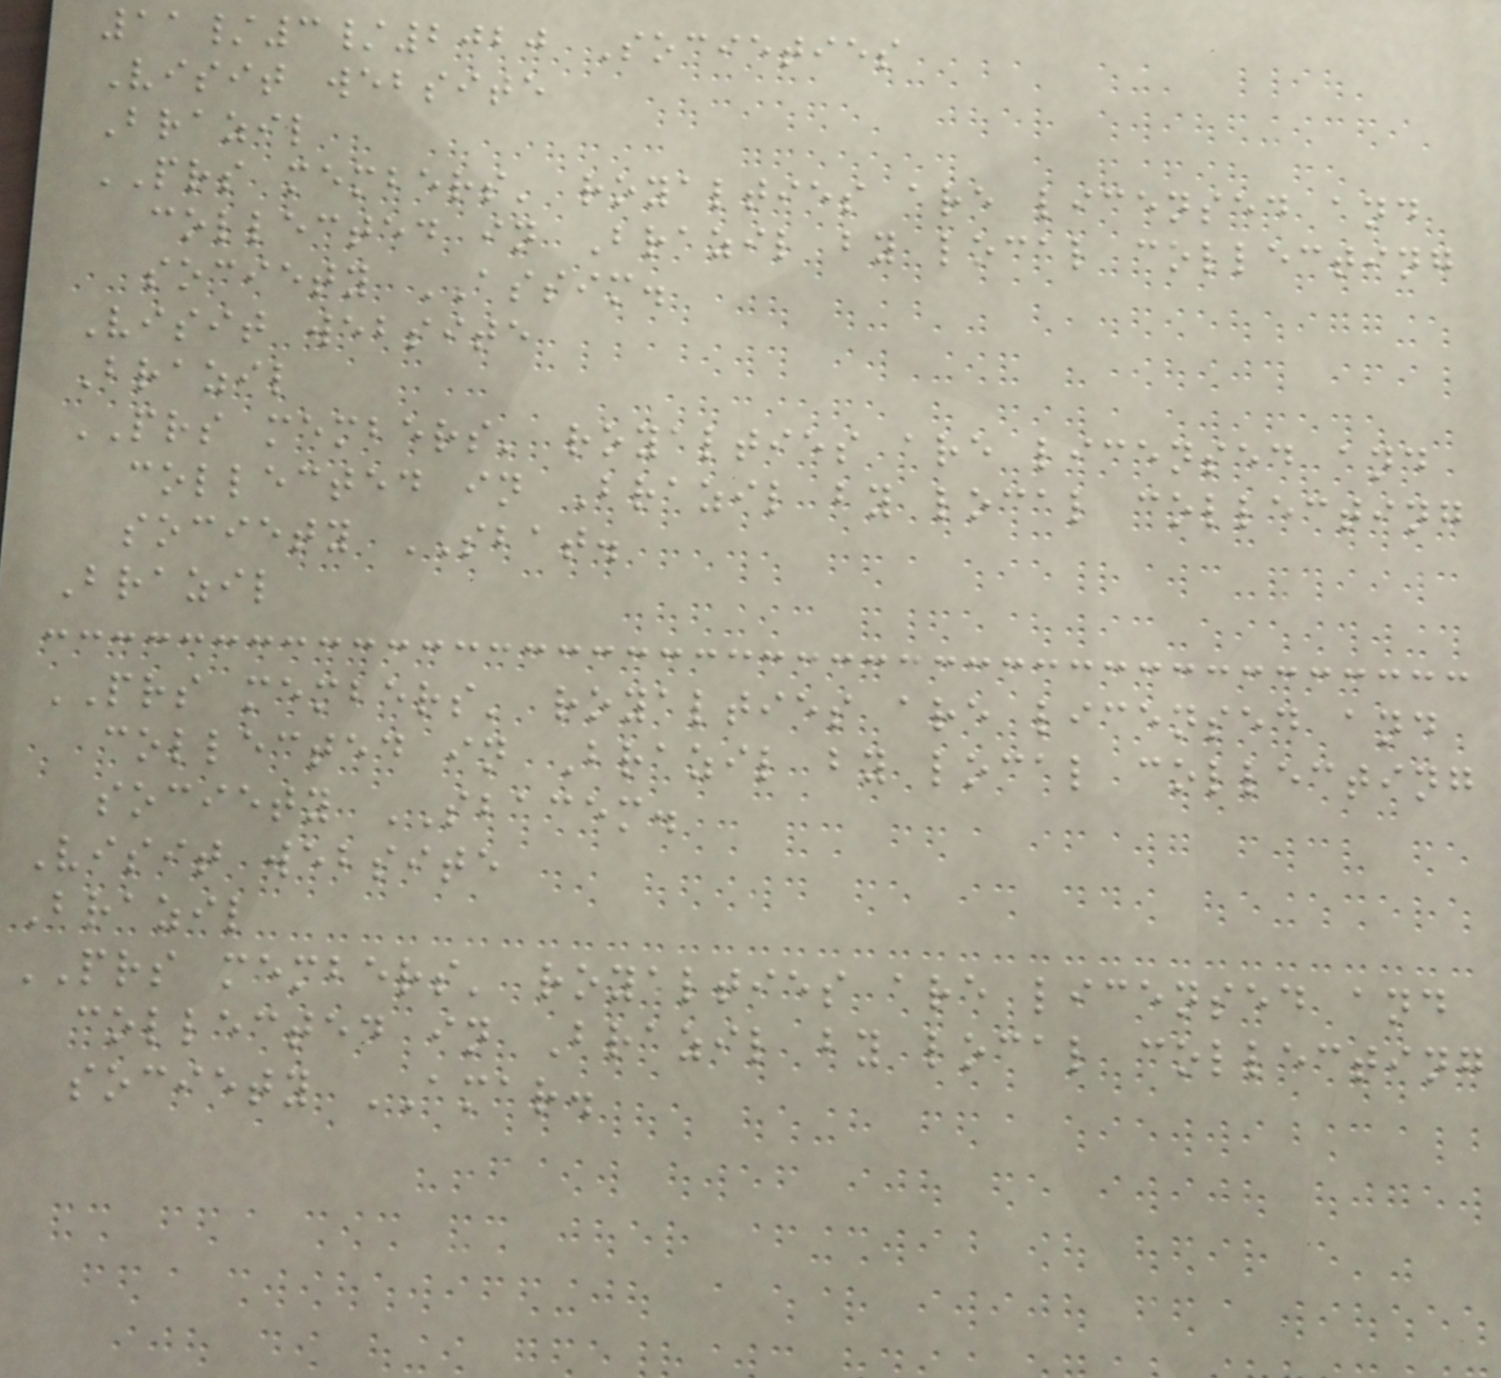11/3/2020 Societies
Visit website
Brazil
PRS members' royalties are licensed and
collected in Brazil by local collecting
society ASSIM.
Visit website
Brazil
PRS members' royalties are licensed and
collected in Brazil by local collecting
society SBAT.
Brazil
PRS members' royalties are licensed and
collected in Brazil by local collecting
society SBACEM.
Visit website
Brazil
PRS members' royalties are licensed and
collected in Brazil by local collecting
society AMAR.
